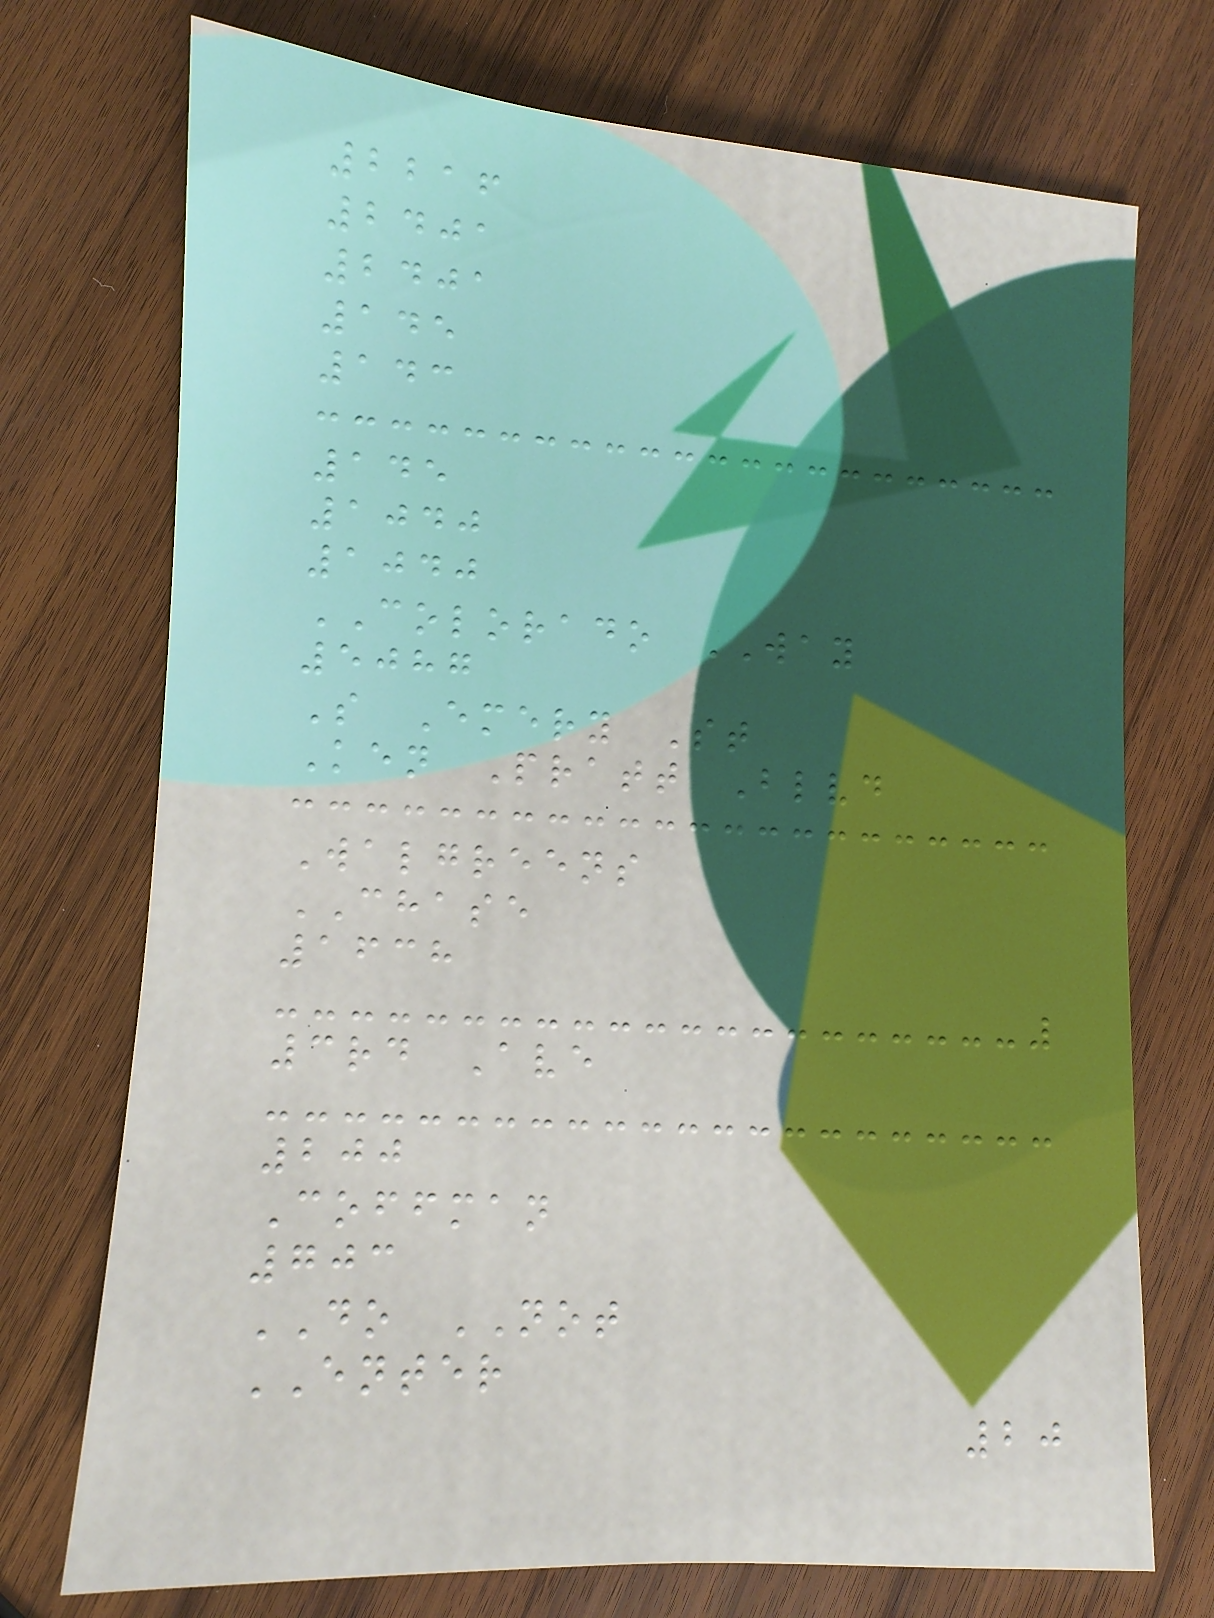2216
2401
2401
145
143
145
1040
1040
COLORADO WAY
5087
S Emery St
Ken Pratt Blvd
Walgreens
CHASE
1638
3rd Ave
200
Coffman
703
DO NOT
ENTER
20
